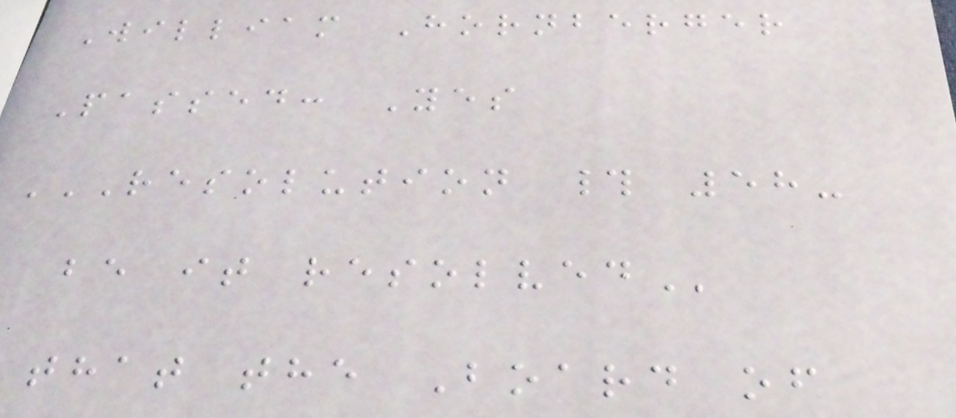William Hornberger
Passed: Yes
RESOLUTION # 58-
BE IT RESOLVED
that the Board of
